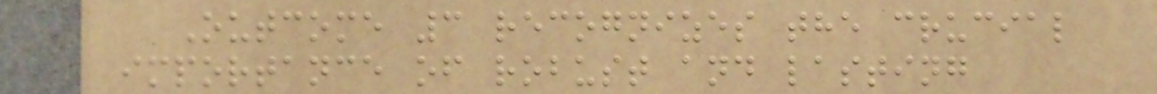Outcome 3 recognizes the crucial
importance of robust and lasting
